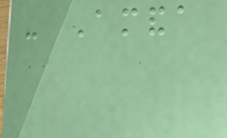- Amanda
